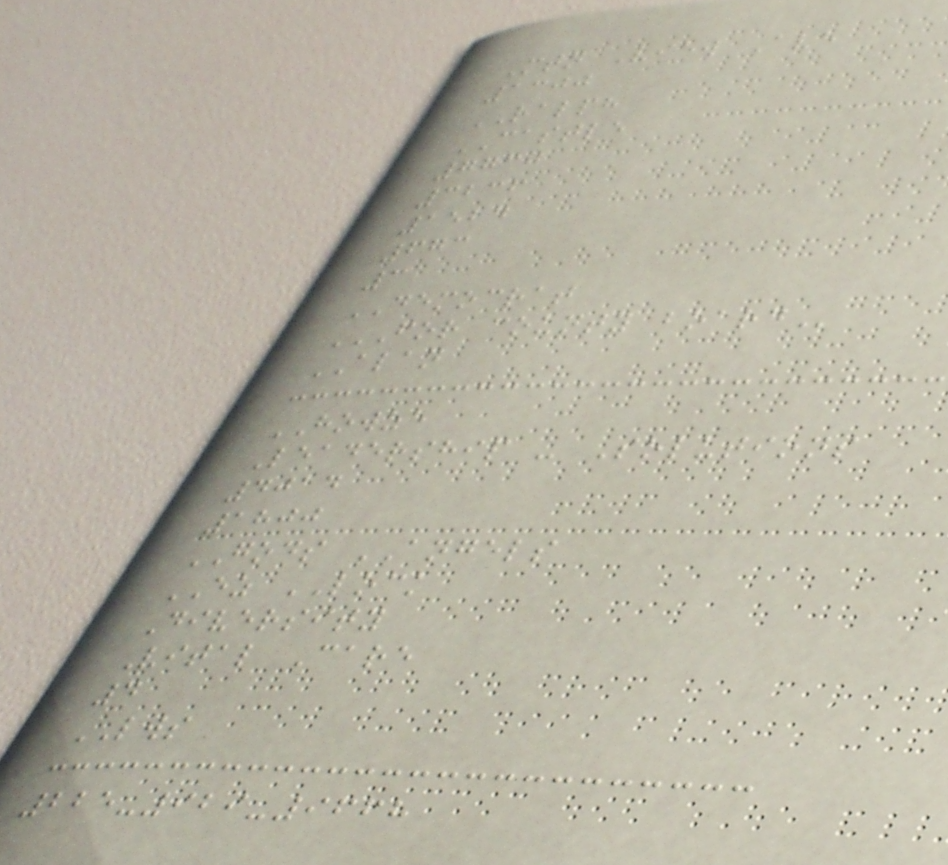Mtn View Ave
1300
RALPH
CASTLE
7730
3236
1524
673
3
DEMOCRAT
FOR COUNTY BOARD
ALAN
HOWZE
Leadership - Solutions
4014
1800
GODS ANGELS
EZ LOCK
Diversity
Vital Care
4
LWS
225-929-9668
